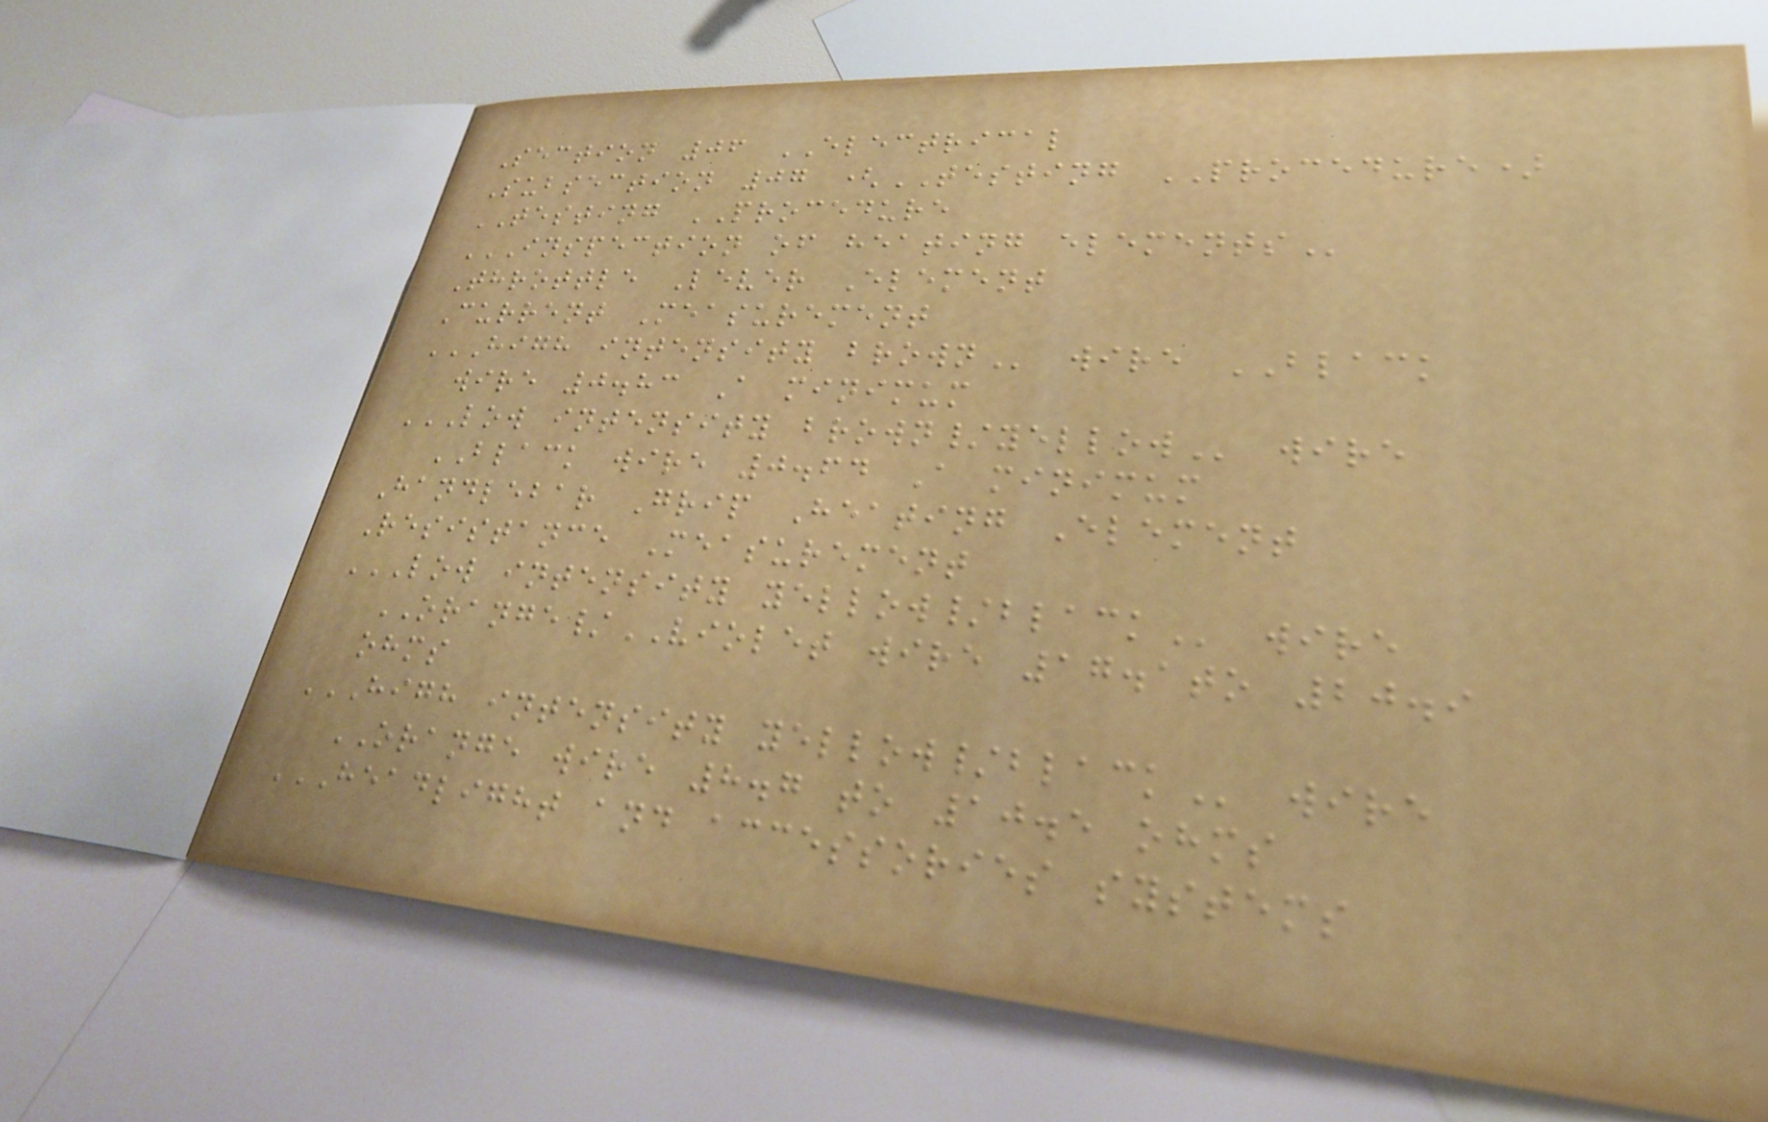Section 06 ELECTRICAL
Subsection 07 (TESTING PROCEDURE)
TESTING PROCEDURE
INSPECTION OF HEATING ELEMENTS
Throttle Lever Element
Current Measurement
HIGH INTENSITY BROWN wire BLACK
wire 0.83 A minimum
LOW INTENSITY BROWN/YELLOW wire
BLACK wire 0.64 A minimum
Handlebar Grip Heating Element
Resistance Measurement
LOW INTENSITY YELLOW/BLACK wire
ORANGE/VIOLET wire 17.1to 20.9
ohms
HIGH INTENSITY YELLOW/BLACK wire
ORANGE wire 8.7 to 10.5 ohms
HEADLIGHT AND ACCESSORIES SYSTEMS
